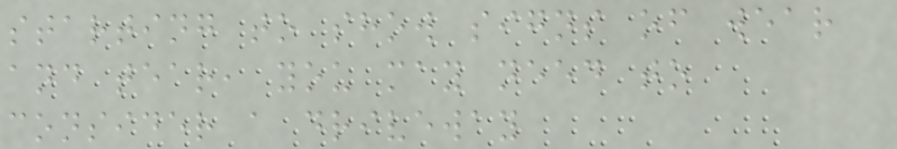starting to show signs of wear
and tear, you may need to
consider a driveway
